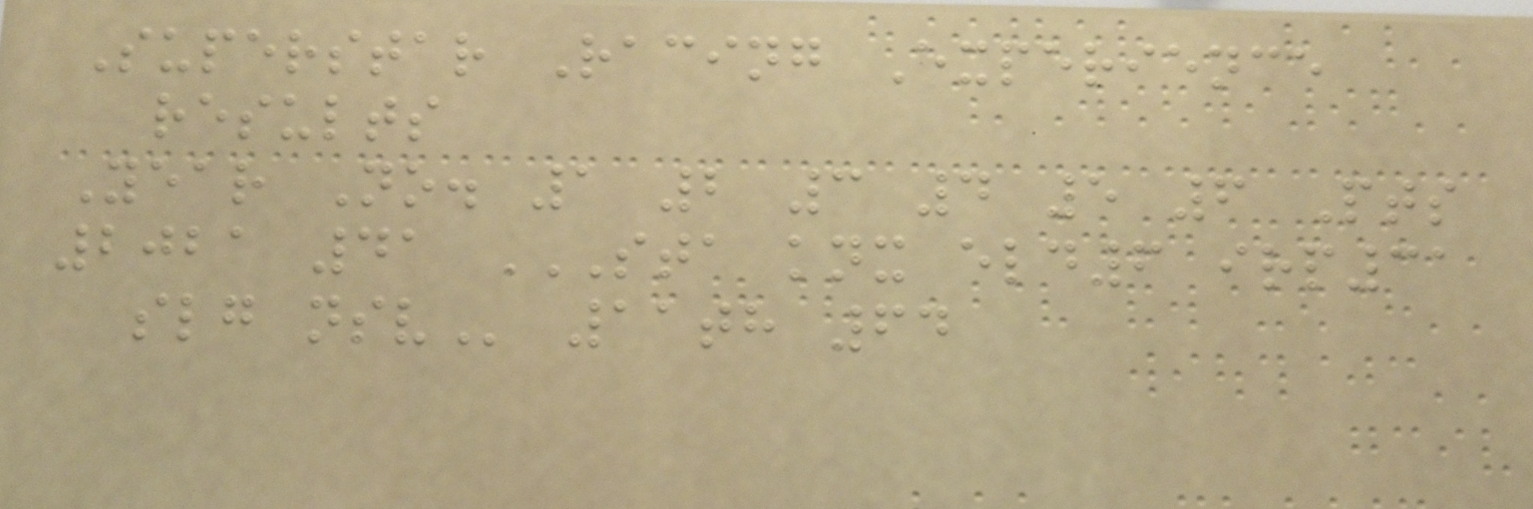Superstar Racing Experience
results
Year No. 1 2 3 4 5 6 Pts
2021 41 STA KNX ELD6 IRP31
SLG NSV 11th 64
